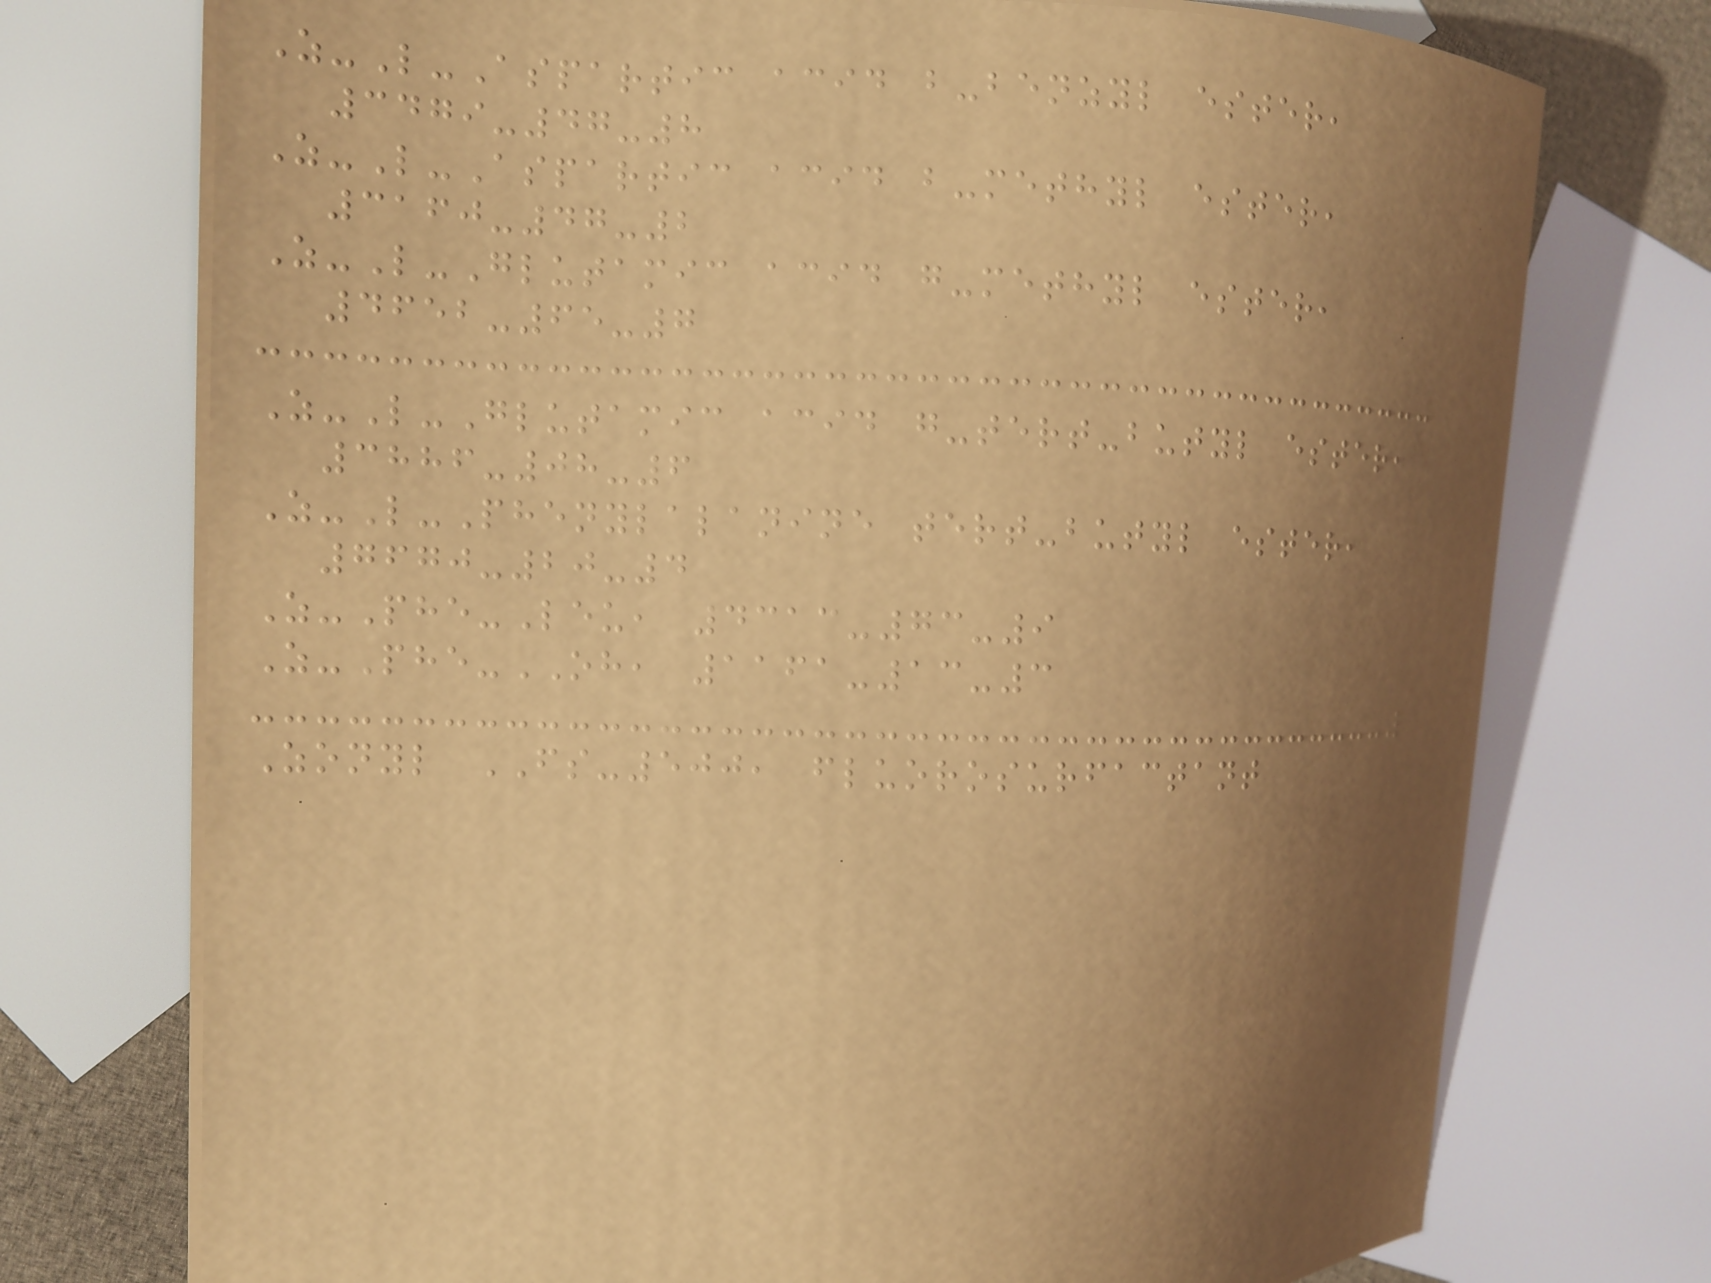Z-L-Aspartic acid b-benzyl ester,
3479-47-8
Z-L-Aspartic acid b-methyl ester,
3160-47-2
Z-L-Glutamic acid g-methyl ester,
4652-65-7
Z-L-Glutamic acid g-tert-butyl ester,
3886-08-6
Z-L-Phenylalanine tert-butyl ester,
7670-20-4
Z-Phe-Leu, 4313-73-9
Z-Phe-OH, 1161-13-3
Zonyl FS-500, fluorosurfactant
